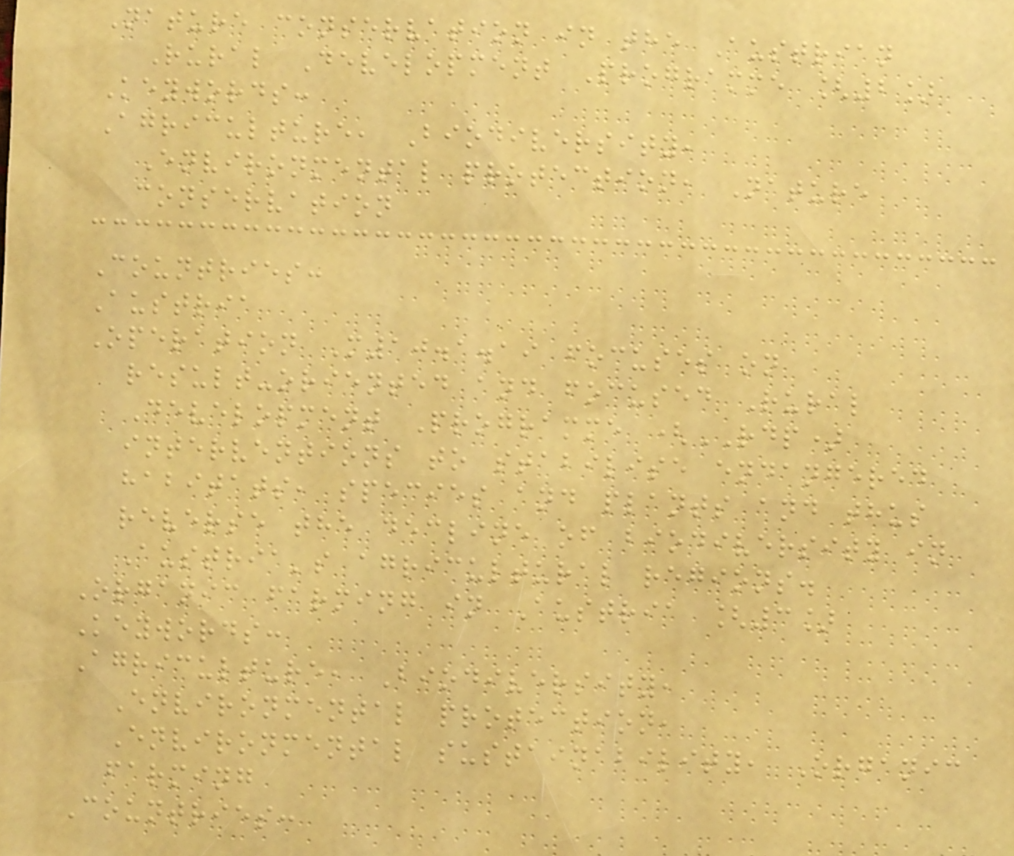Nature conservation in the Austrian
Rural Development Programme [2]
Keywords:
Agriculture, Biodiversity,
Environmental protection, Nature
conservation
Countries:
Austria
Operation M10.1.19 focuses on
result-oriented and focused Rural
Development Programme (RDP)
interventions to stabilise endangered
habitats, species and plants and thus
reverse the decline of biodiversity in
Austria's agricultural regions.
Organic farming in Austria [3]
Keywords:
Agriculture, Biodiversity,
Environmental protection,
Environmental sustainability, Organic
farming
Countries:
